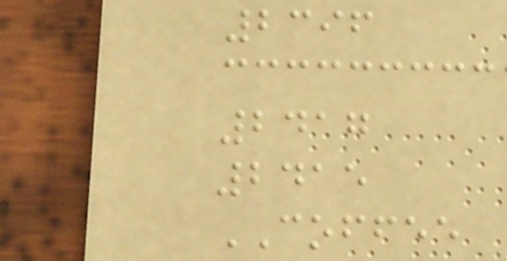2396
2417
2415
COFFEE
